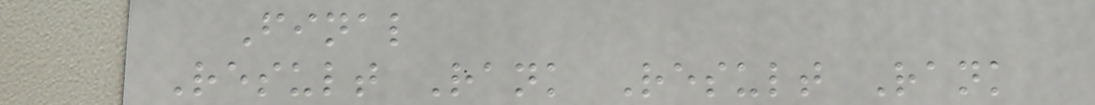Final
Result Rank Result Rank
